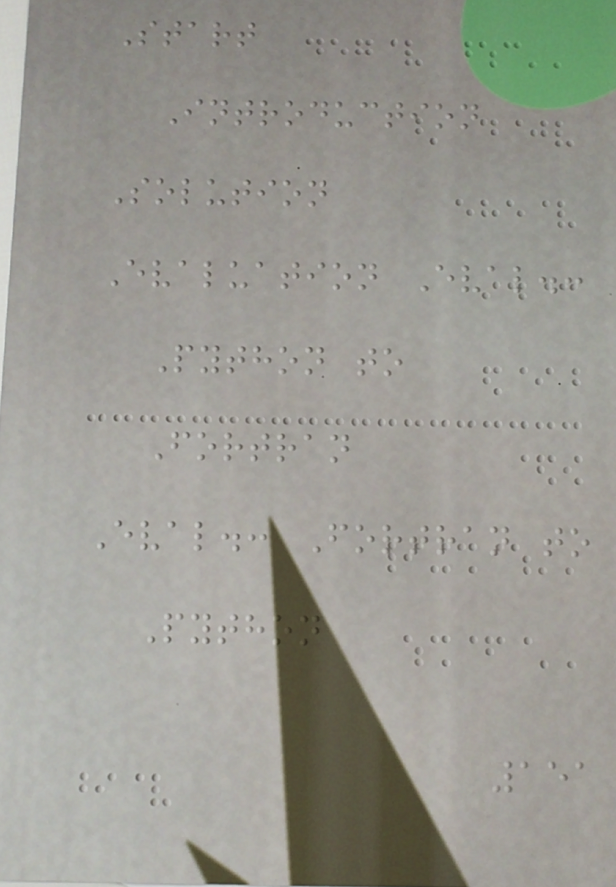Start
Introduction
Solution
Evaluation Eval.:
Python to
Fortran
Eval.: Fortran to
Python
151
